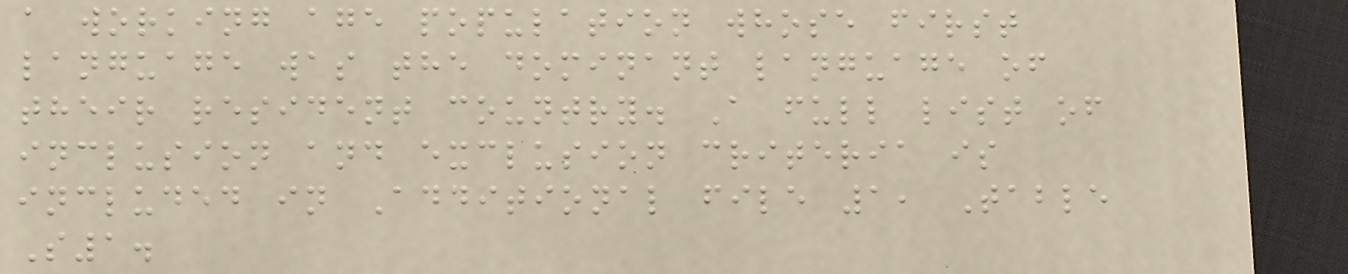a working age population whose first
language was the dominant language of
their resident country. A full list of
inclusion and exclusion criteria is
included in Additional file 1, Table
S1.
